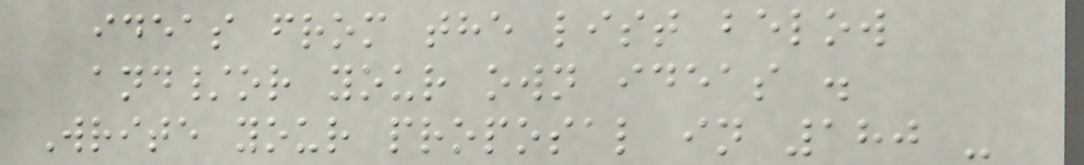ideas from the list below
and/or your own ideas .
Write your proposal in 180 -
